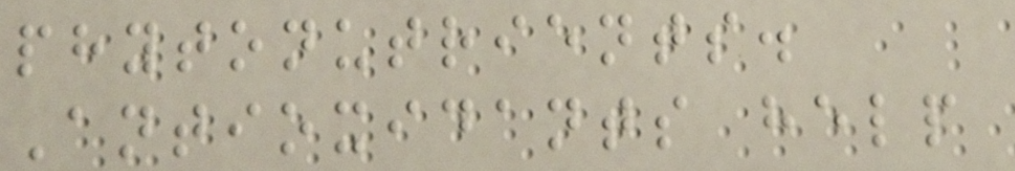phytonutrients.
Antioxidants help
